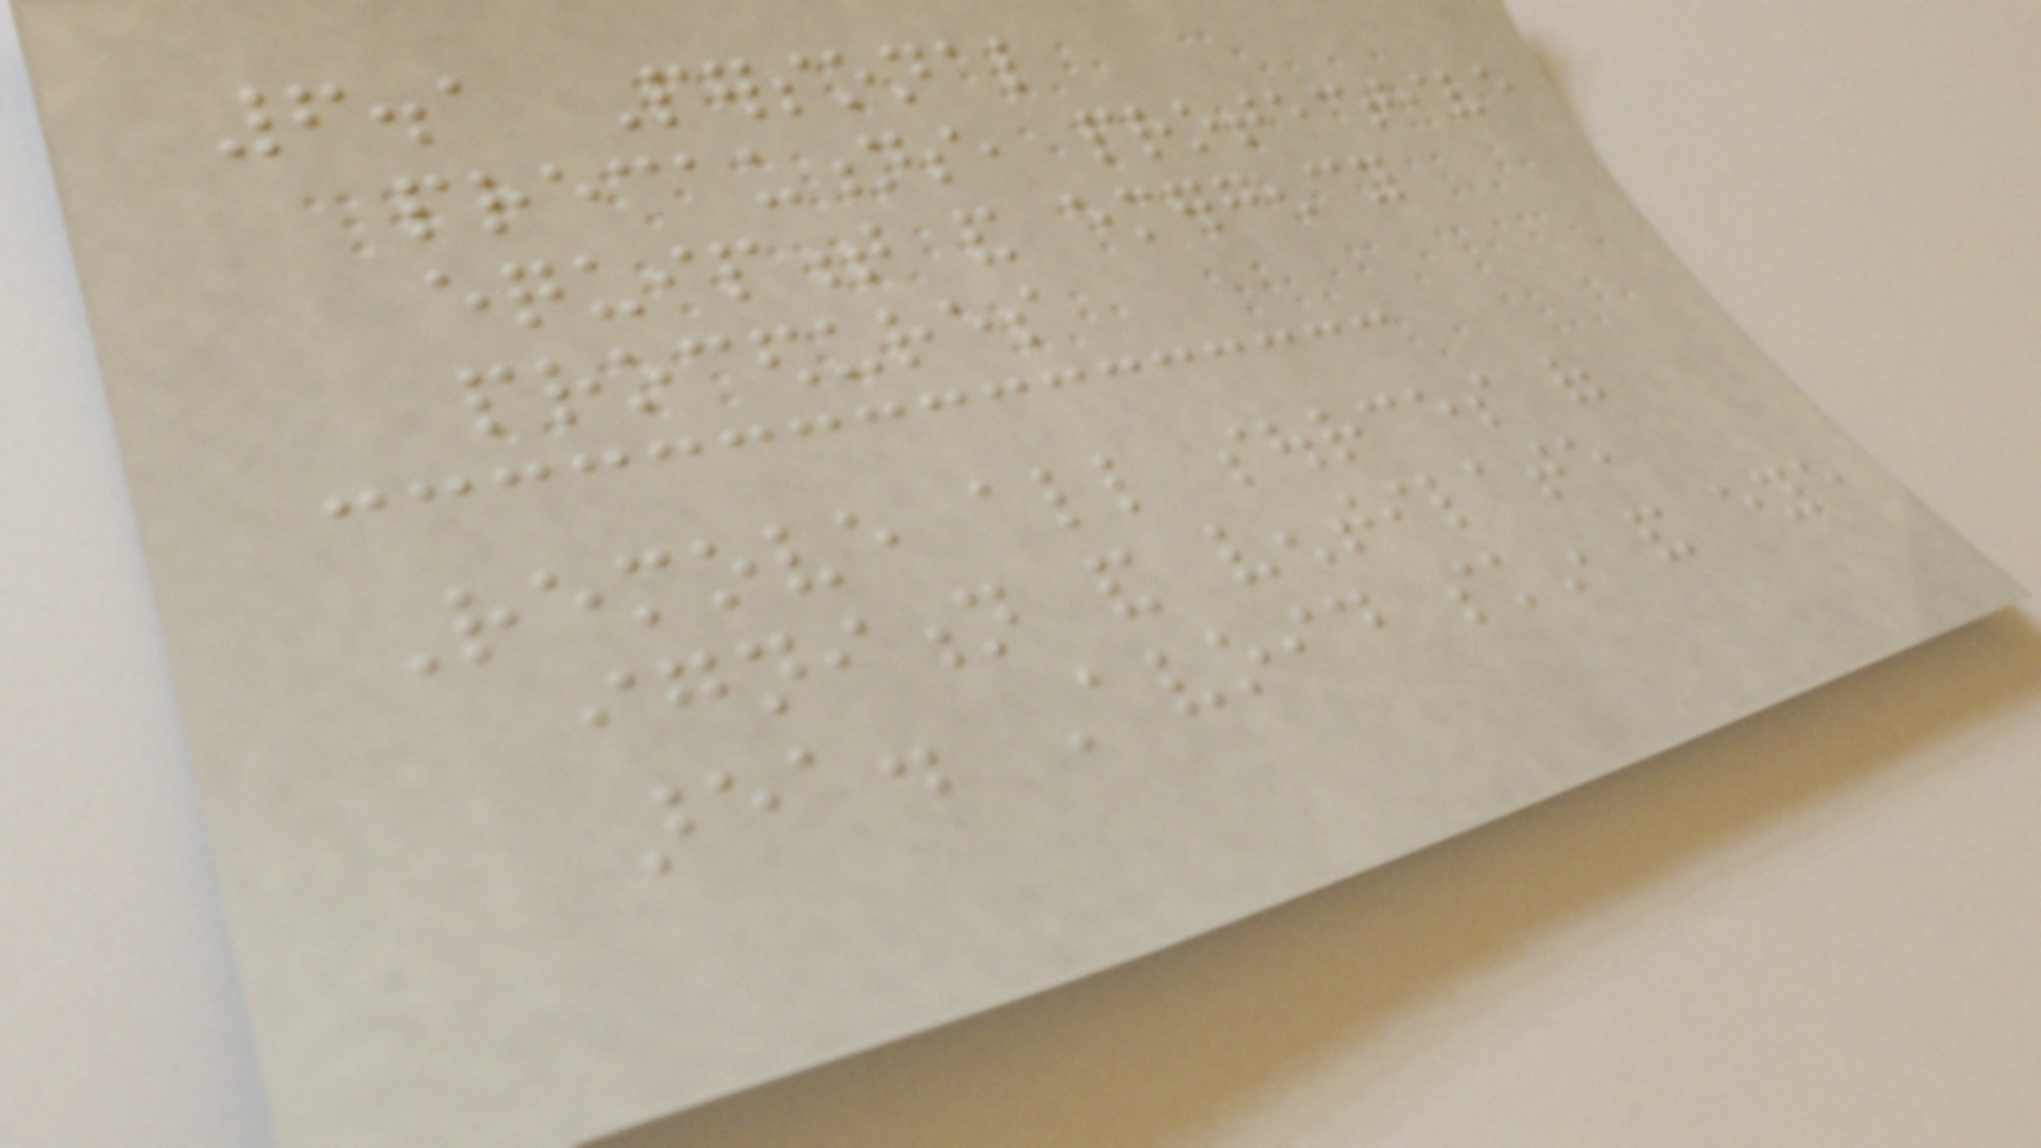6.1 Personal
precautions, protective
equipment and emergency
procedures
Remove all sources of
ignition and ventilate
area. Avoid skin and eye
